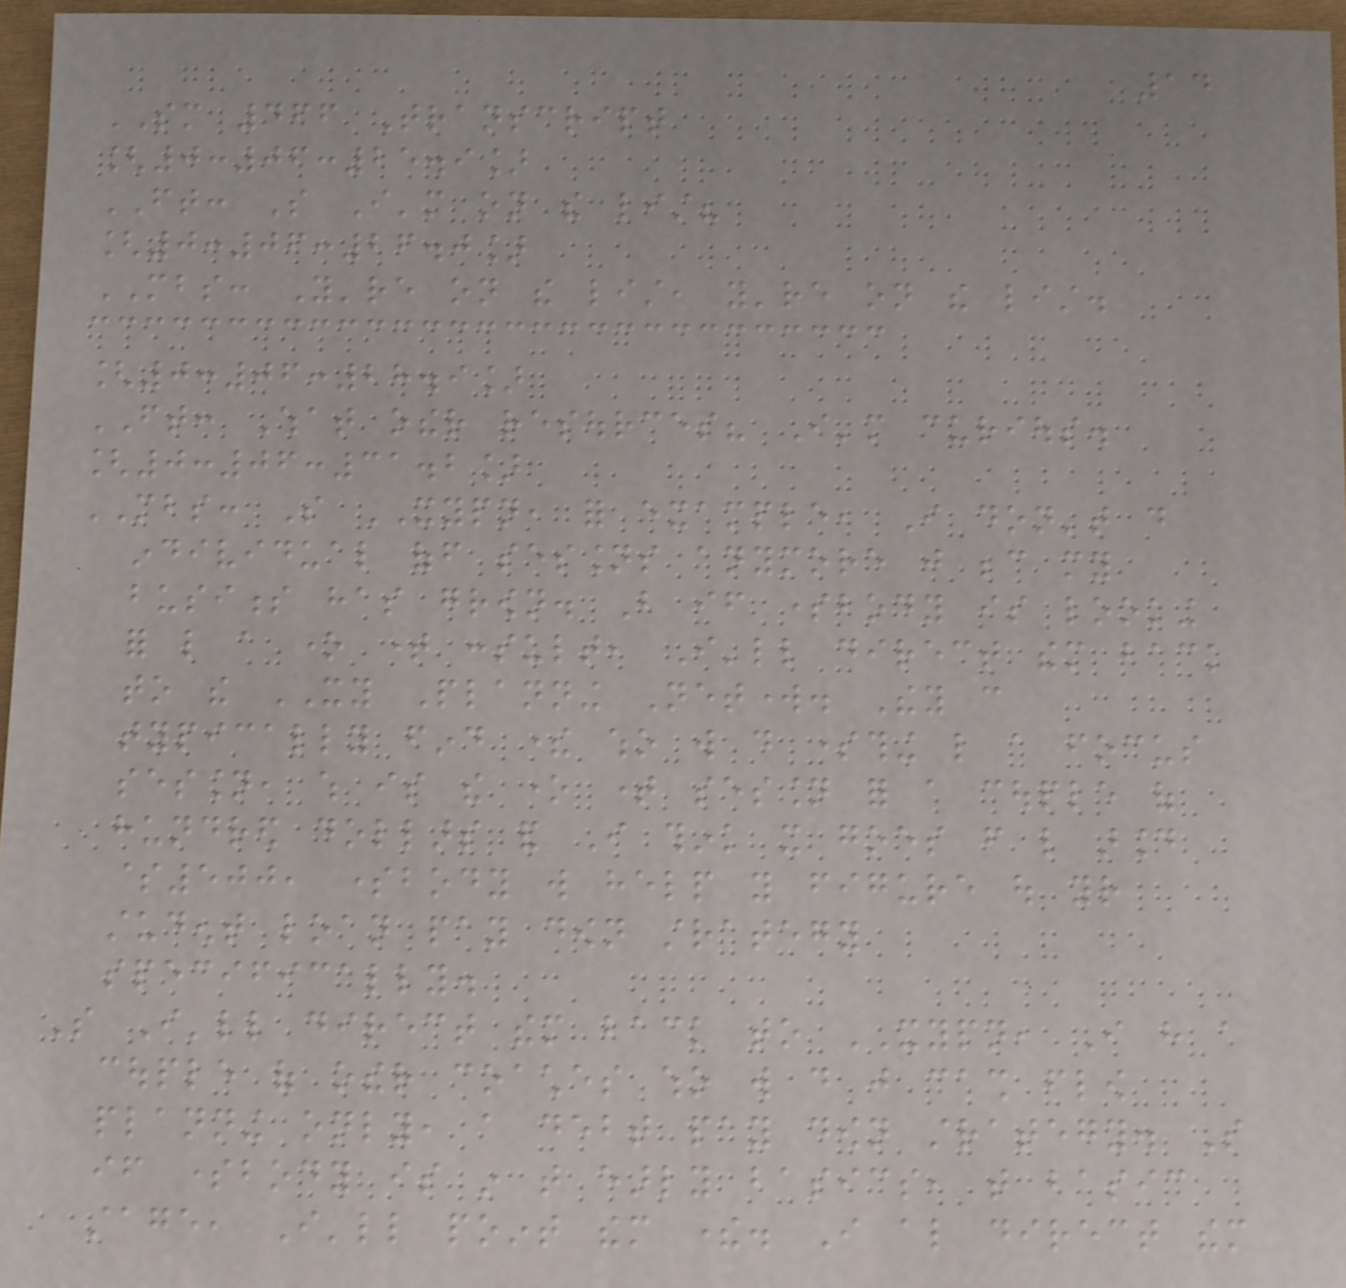14
SM 466 Transcript
[0:06:25.9]
FT: So I'm on the list?
[0:06:26.0]
MBS: You're on the list, you're on the list.
[0:06:28.9]
FT: What other resources? I'm curious.
[0:06:31.2]
MBS: So XYPN, for example, I don't do
individual off sessions anymore just because my
business has grown. But if somebody is looking
for like a one time consult, I'll direct them back
to the XY Planning Network. They can
typically find there who will do something like a focus
session, which is the one time session for a couple of
hundred dollars and I think it goes from like around
$500, somebody will help you figure out your
student loan pay down strategy
specifically.
So I'll direct them back to XYPN, I have a
couple of other coaches who will do just cash flow
planning only, a debt pay down strategy. So
if somebody is in that early basics, that basic
stage, I'll point them there. I also direct them
